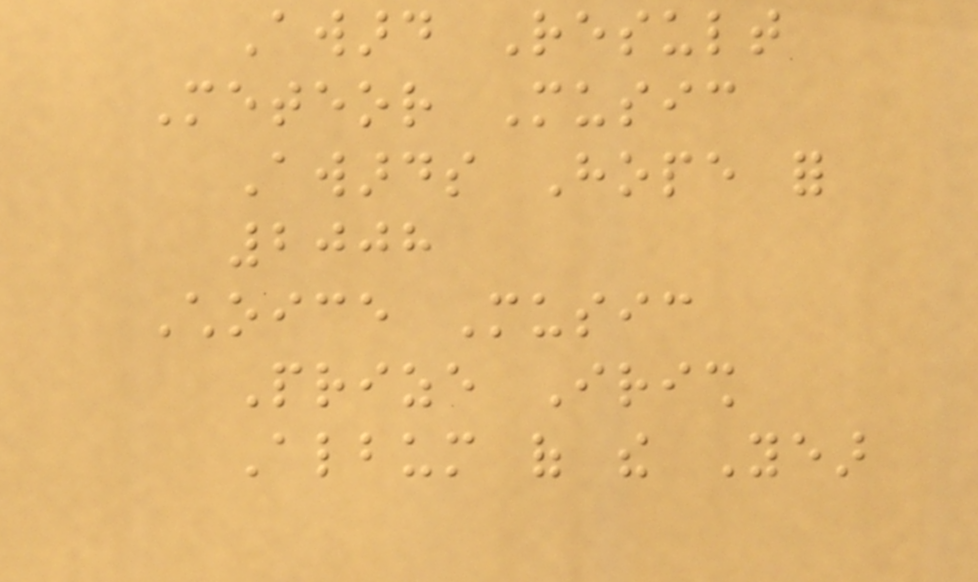Award Result
Meteor Music
Awards Hope for
2008
Choice Music
Prize Irish
Album of the Year
